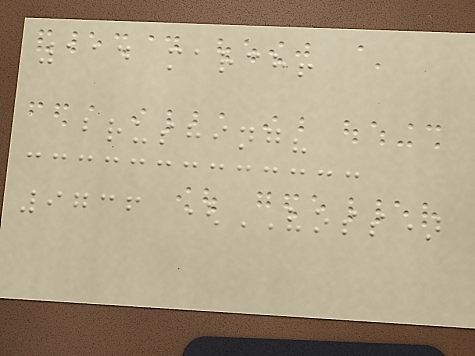114 march!
brushing?
9736 (VOSS)
